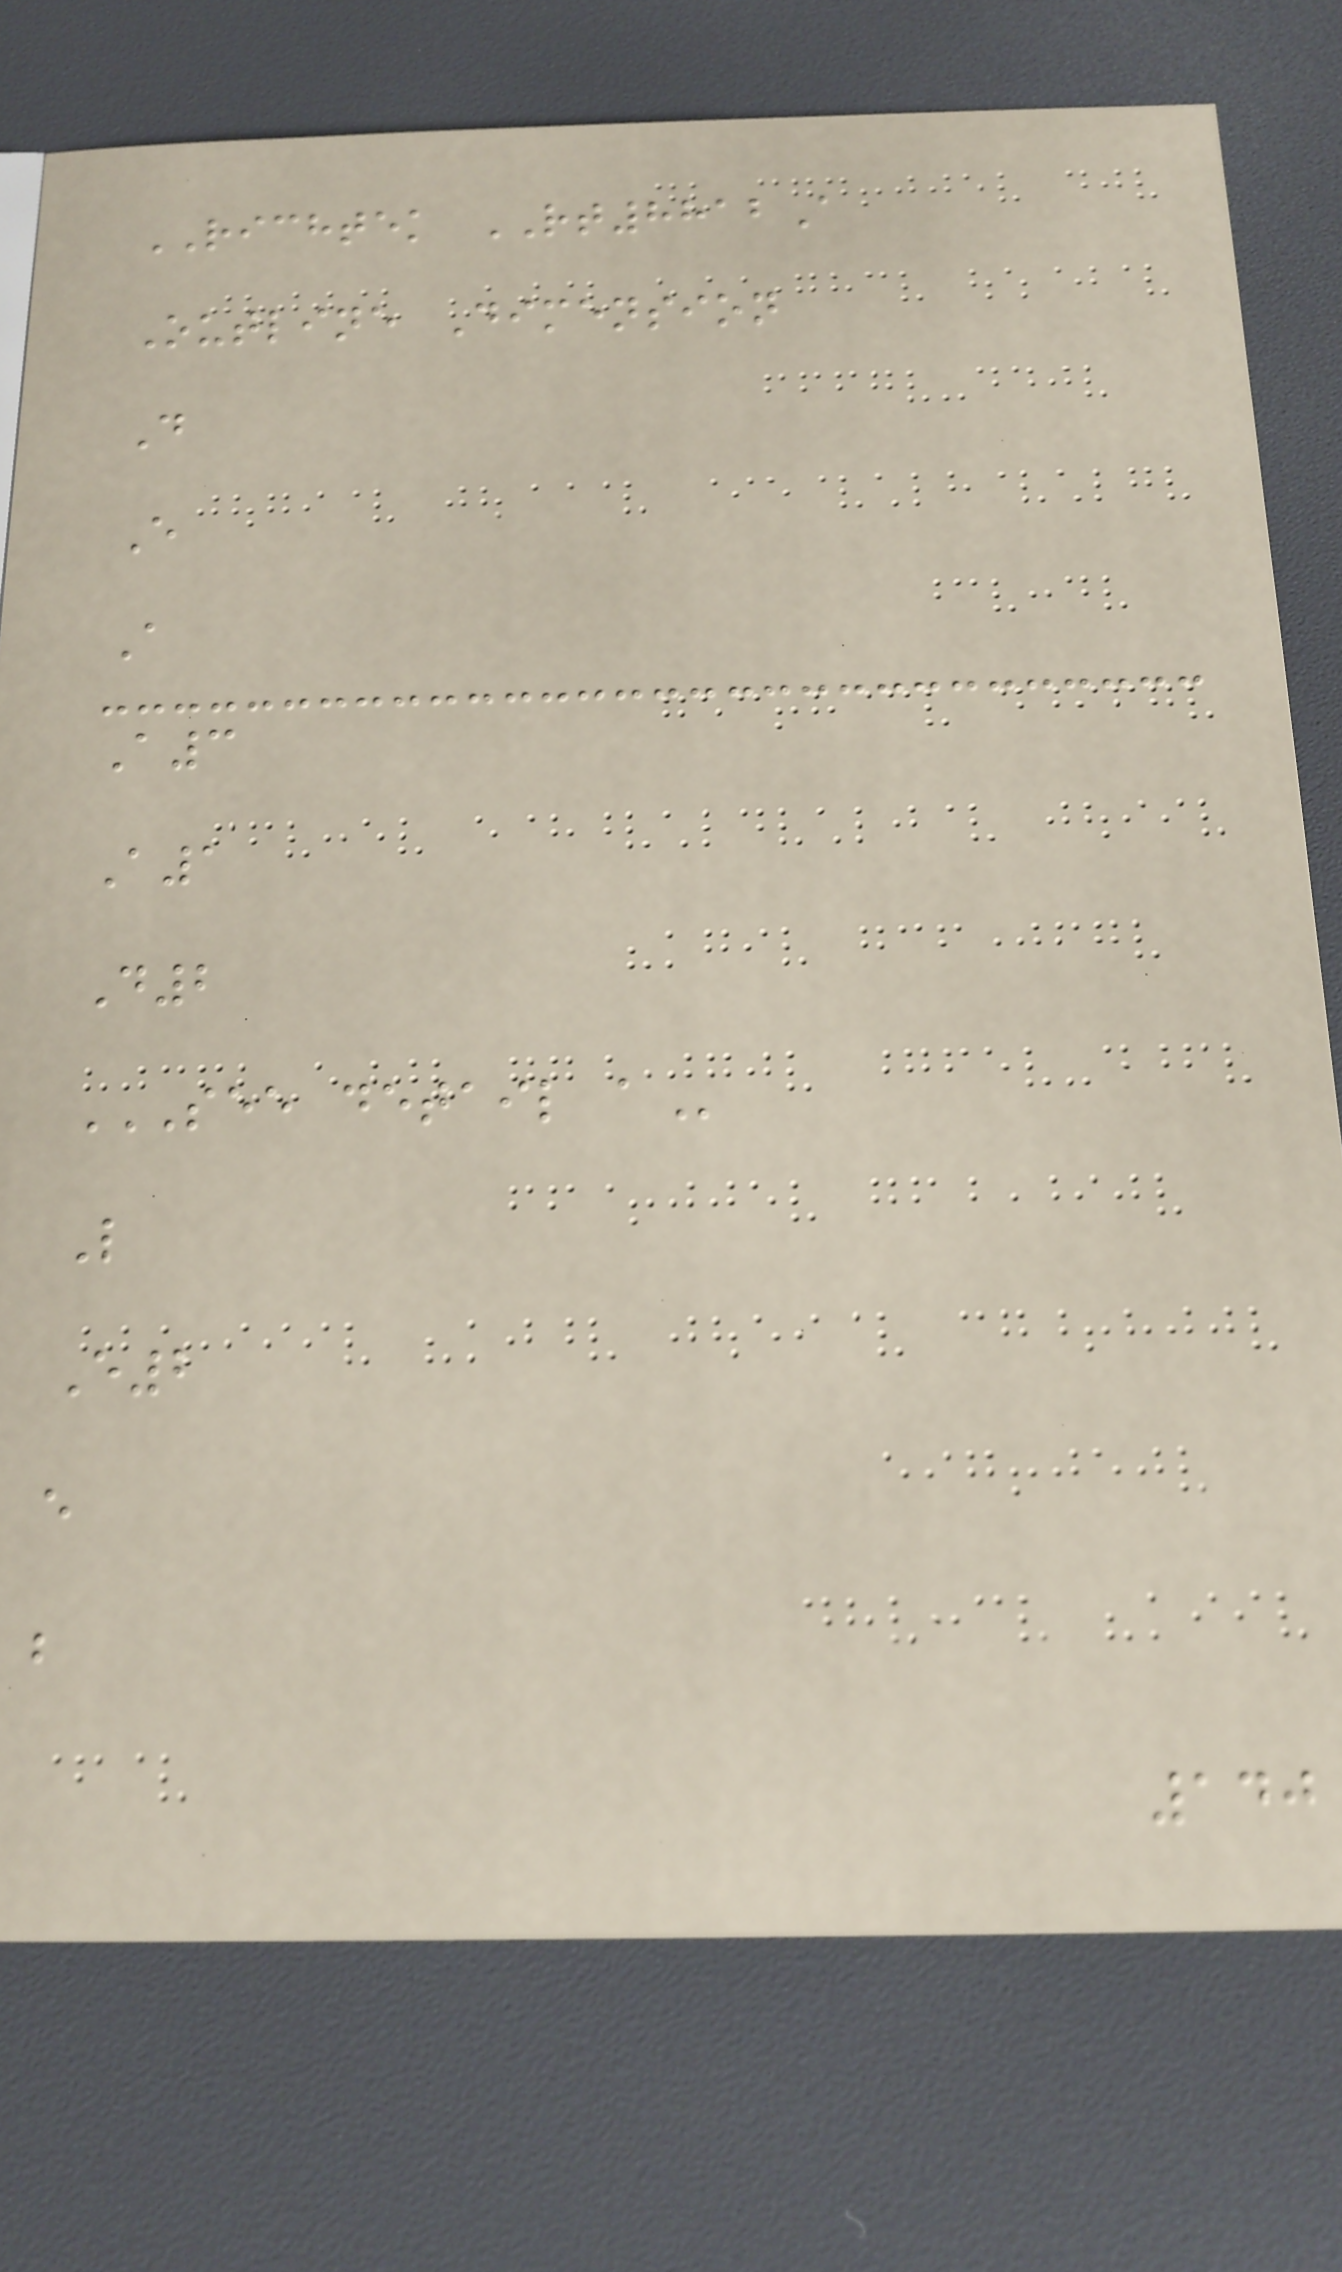RICHTEK RT8812A
Outline Dimension
D
E
A
A3
A1
D2
SEE DETAIL A
L
E2
e
b
140
